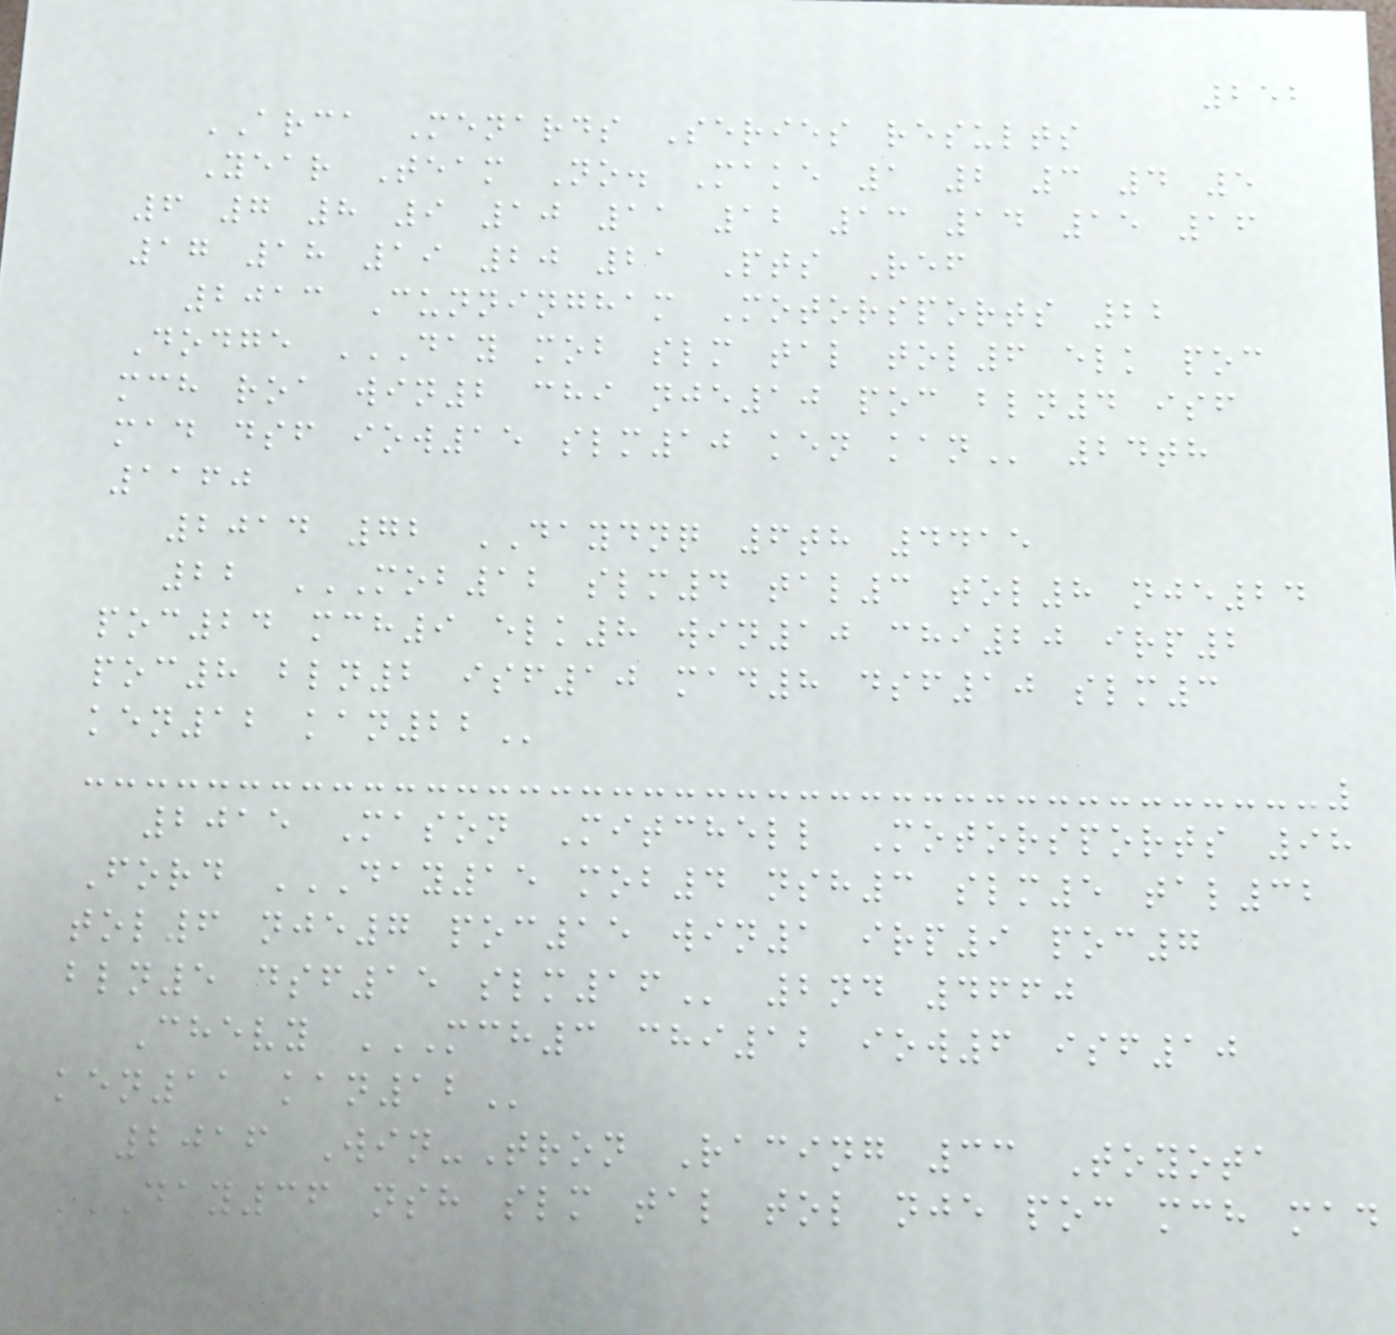252
ARCA Menards Series results
Year Team No. Make 1 2 3 4 5
6 7 8 9 10 11 12 13 14 15 16
17 18 19 20 21 Pts Ref
2013 Cunningham Motorsports 22
Dodge DAY MOB SLM TAL TOL6 ELK POC
MCH ROA WIN2 CHI NJE10 POC BLN4 ISF
MAD DSF IOW15 SLM10 KEN KAN 24th
1160
2014 72 DAYDNQ 6th 4415
22 MOB12 SLM4 TAL3 TOL8 NJE24
POC24 MCH9 ELK8 WIN10 CHI20 IRP2
POC8 BLN2 ISF10 MAD8 DSF10 SLM3
KEN12 KAN22
2015 Mason Mitchell Motorsports 98
Ford DAY15 MOB4 NSH3 SLM5 TAL32
TOL6 NJE7 POC15 WIN1 IRP9 POC7
BLN5 DSF15 SLM16 2nd 4660
Chevy MCH3 CHI12 IOW6 ISF10
KEN11 KAN12
2016 Win-Tron Racing 33 Toyota
DAY36 NSH SLM TAL TOL NJE POC MCH MAD
